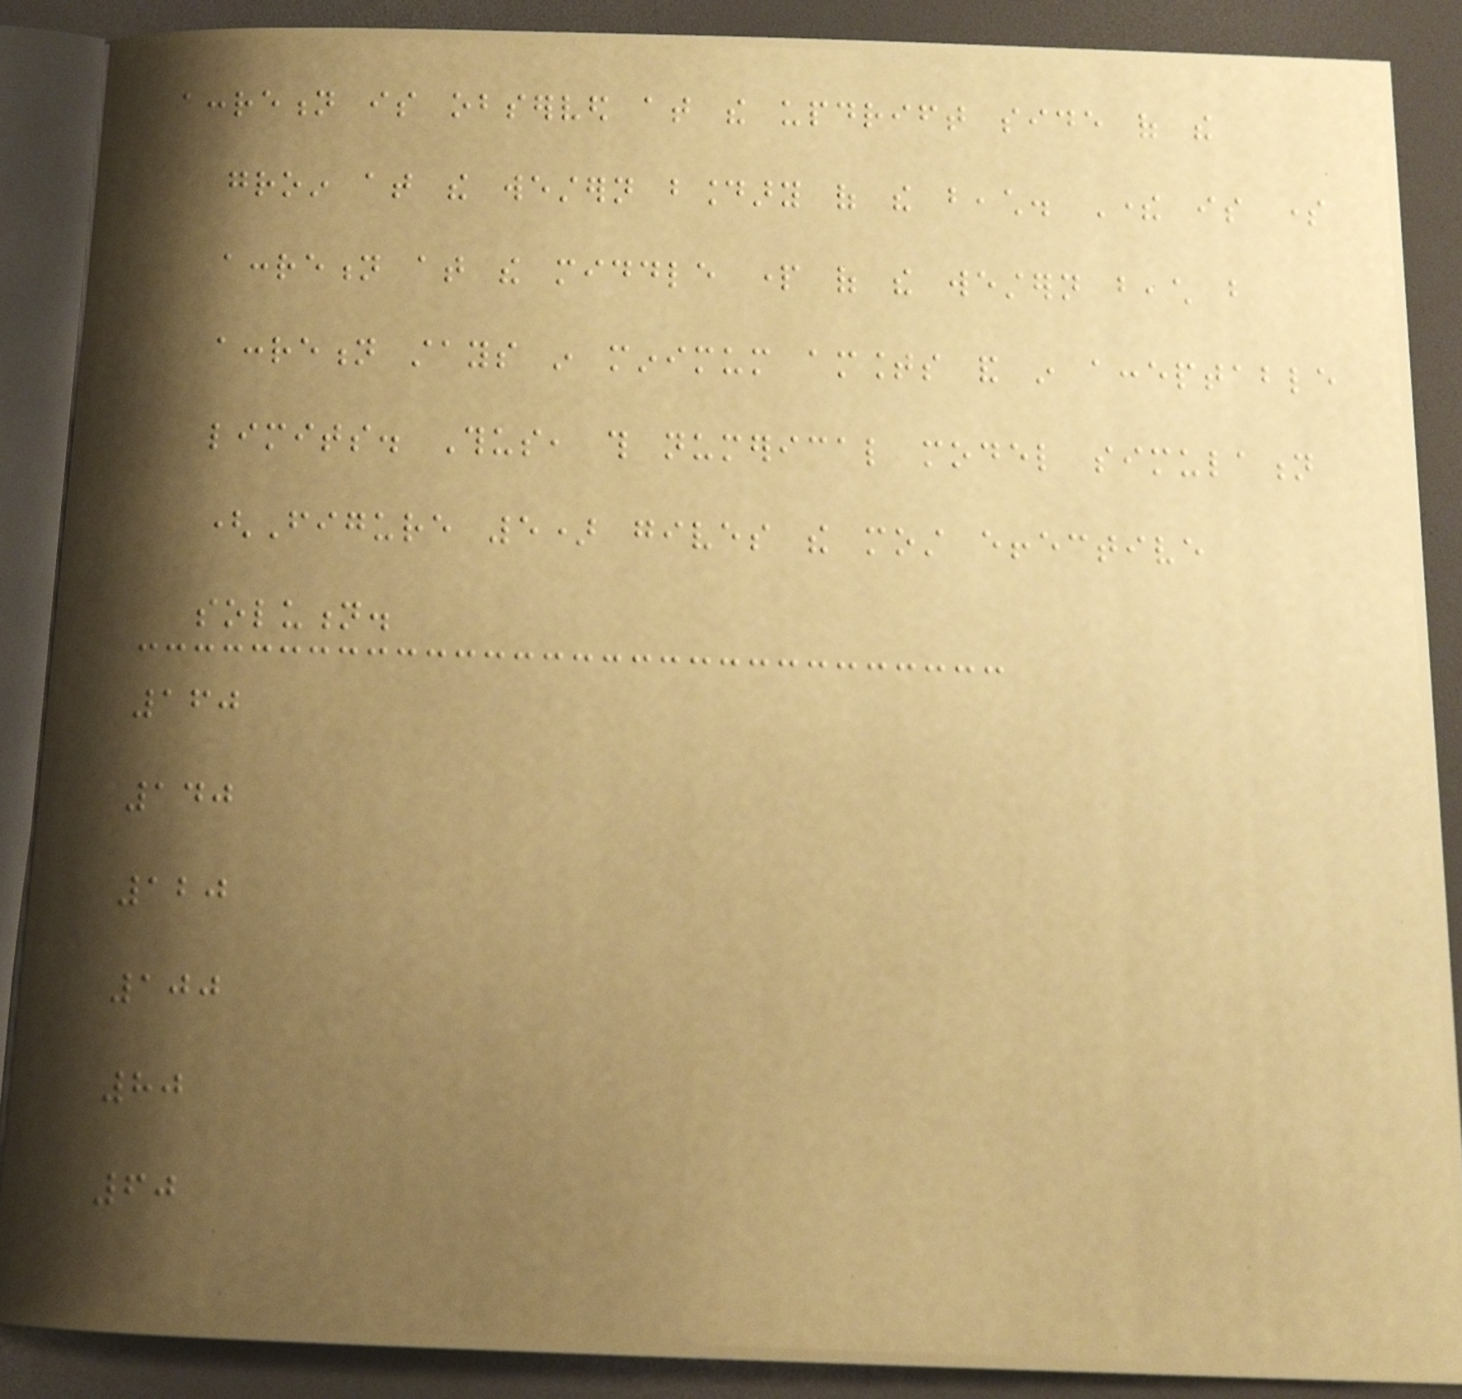accretion is observed at the updrift side of the
groin at the western boundary of the beach. There is some
accretion at the middle part of the western beach but
accretion stays in minimum amounts and in acceptable
limits. Thus, this numerical model simulation
(Figure 5) gives the most effective
solution.
160
140
120
100
80
60
